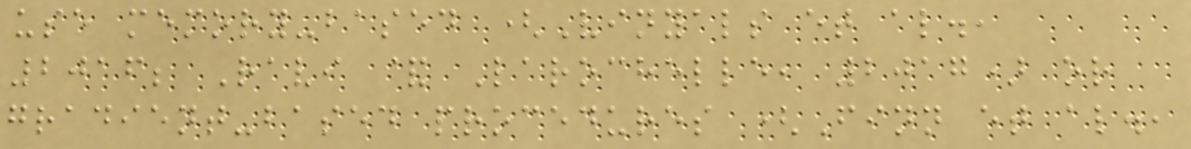use memory-based (Vinyals et al.,
2016; Ravi & Larochelle, 2017) or
gradient-based procedures (Finn et al.,
